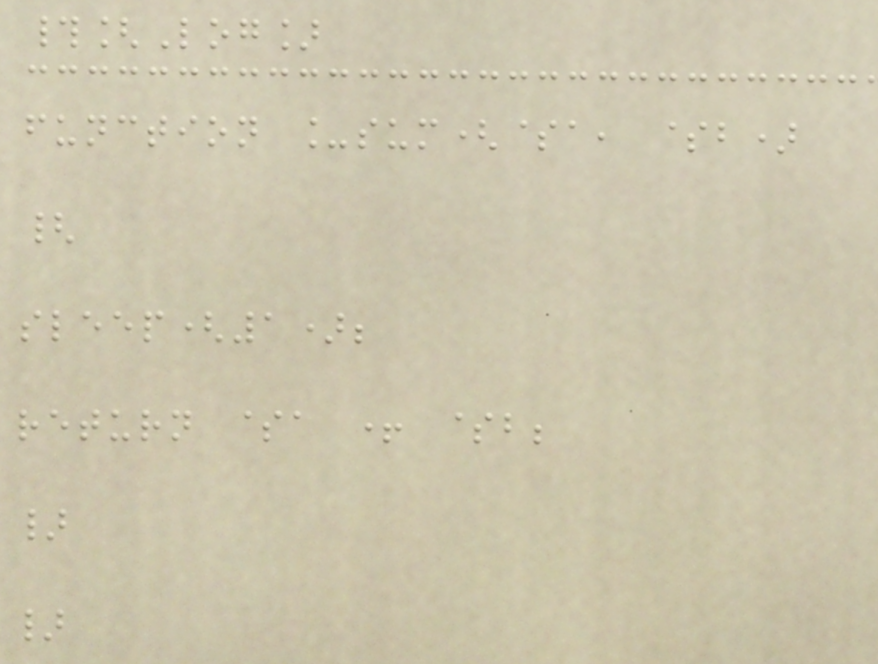#[Log]
function _sum($a, $b)
{
sleep(1);
return $a + $b;
}
}
